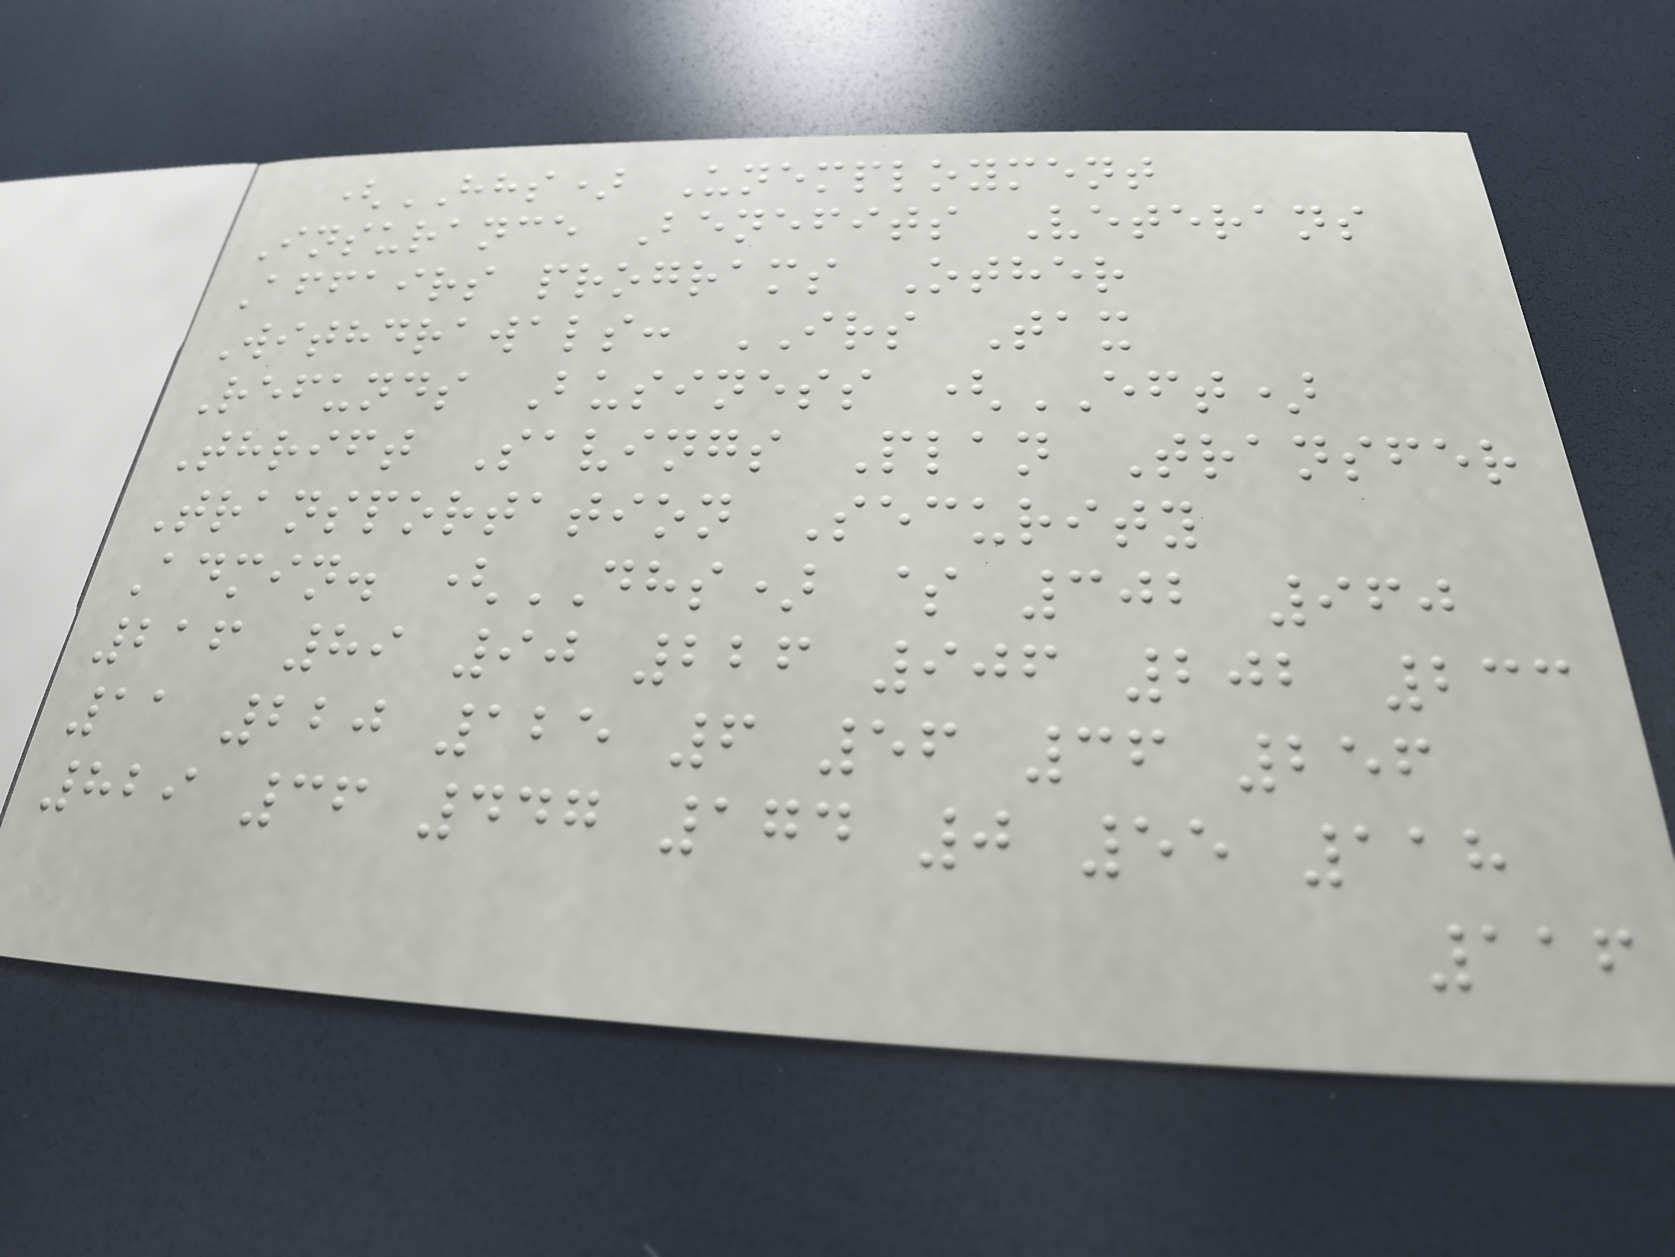(HHS) Unemployment
Insurance Benefits Veterans
Affairs programs Other
Withdrawals: IRS Tax
Refunds Business (EFT)
Thrift Savings Plan Transfer
Transportation Security
Admin. (DHS) $ 302 960
216 89 90 226 906 202 233
11 220 125 6 56 36 256
829 36 447 174 0 55 118
116
